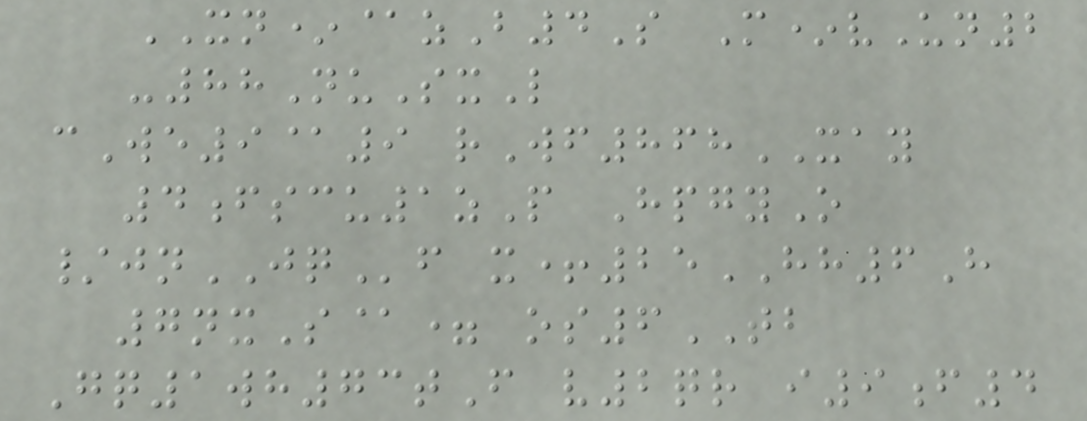XN*@zB4S M*vUn2
-88NuSxL
cWe9@9 rWf868XAY
4fscu1zP HpgyO
/jnJQf x+25HH6H
7nxS@= os6TB
Gq1wh73tF v2qr i9f4
